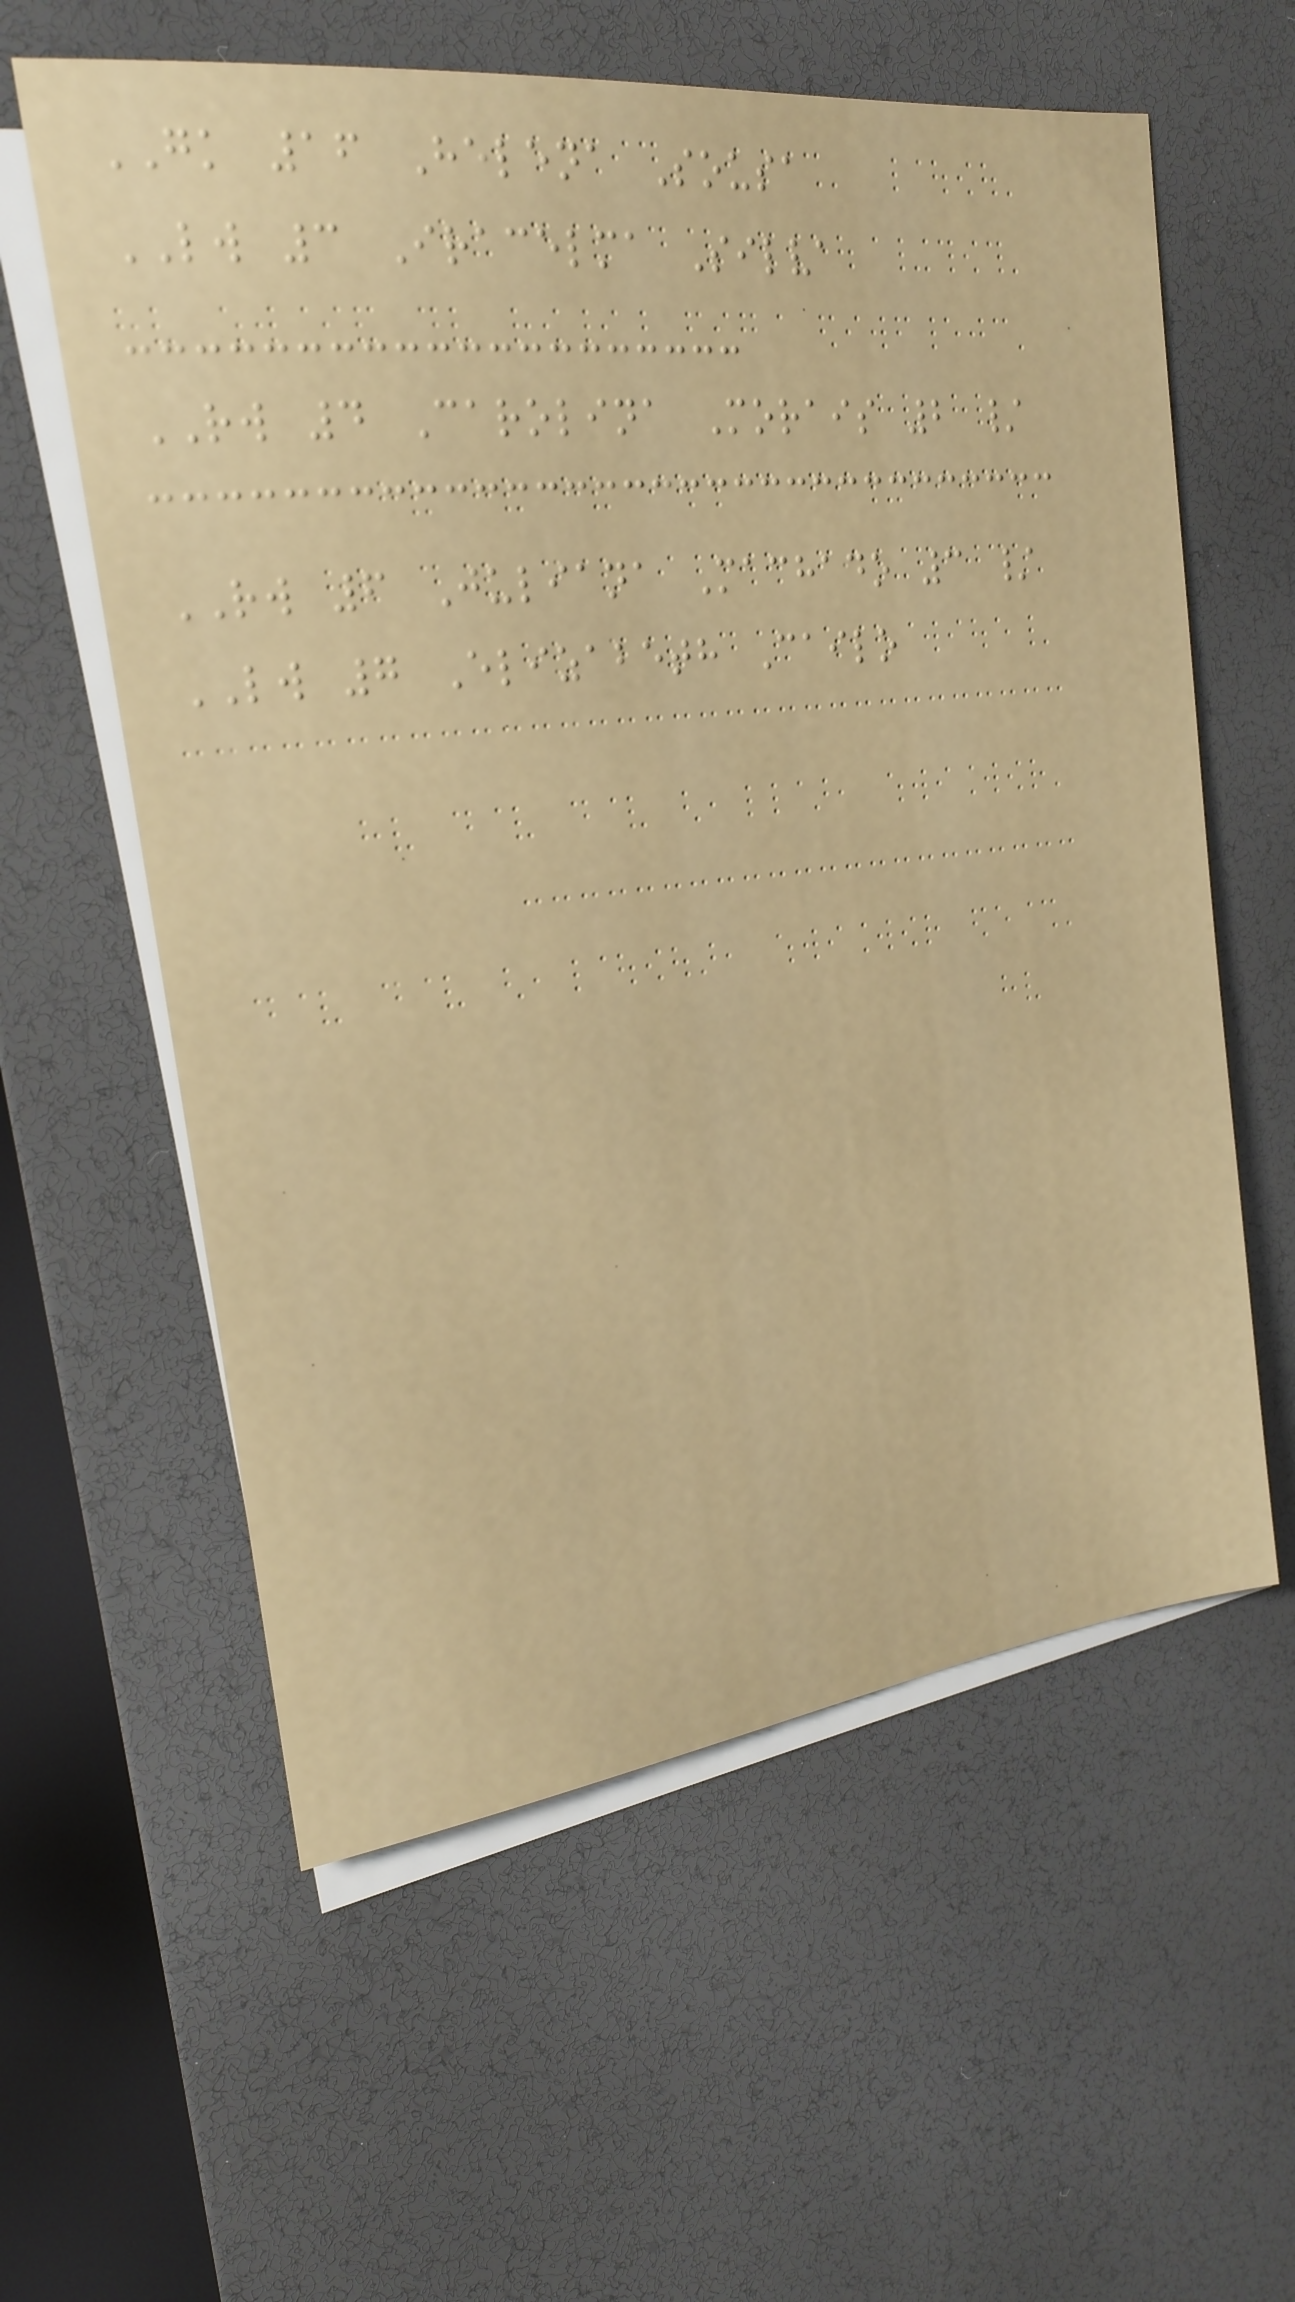GK 16 Helena Sousa
LW 3 Iracelma Silva
RW 4 Carolina Morais 2 /
RW 6 Juliana Machado 3 /
LW 7 Elizabeth Cailo
